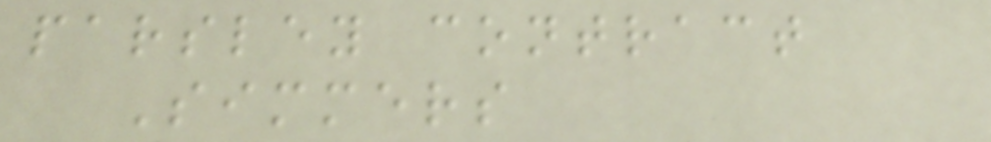parsley contract
Simmers
